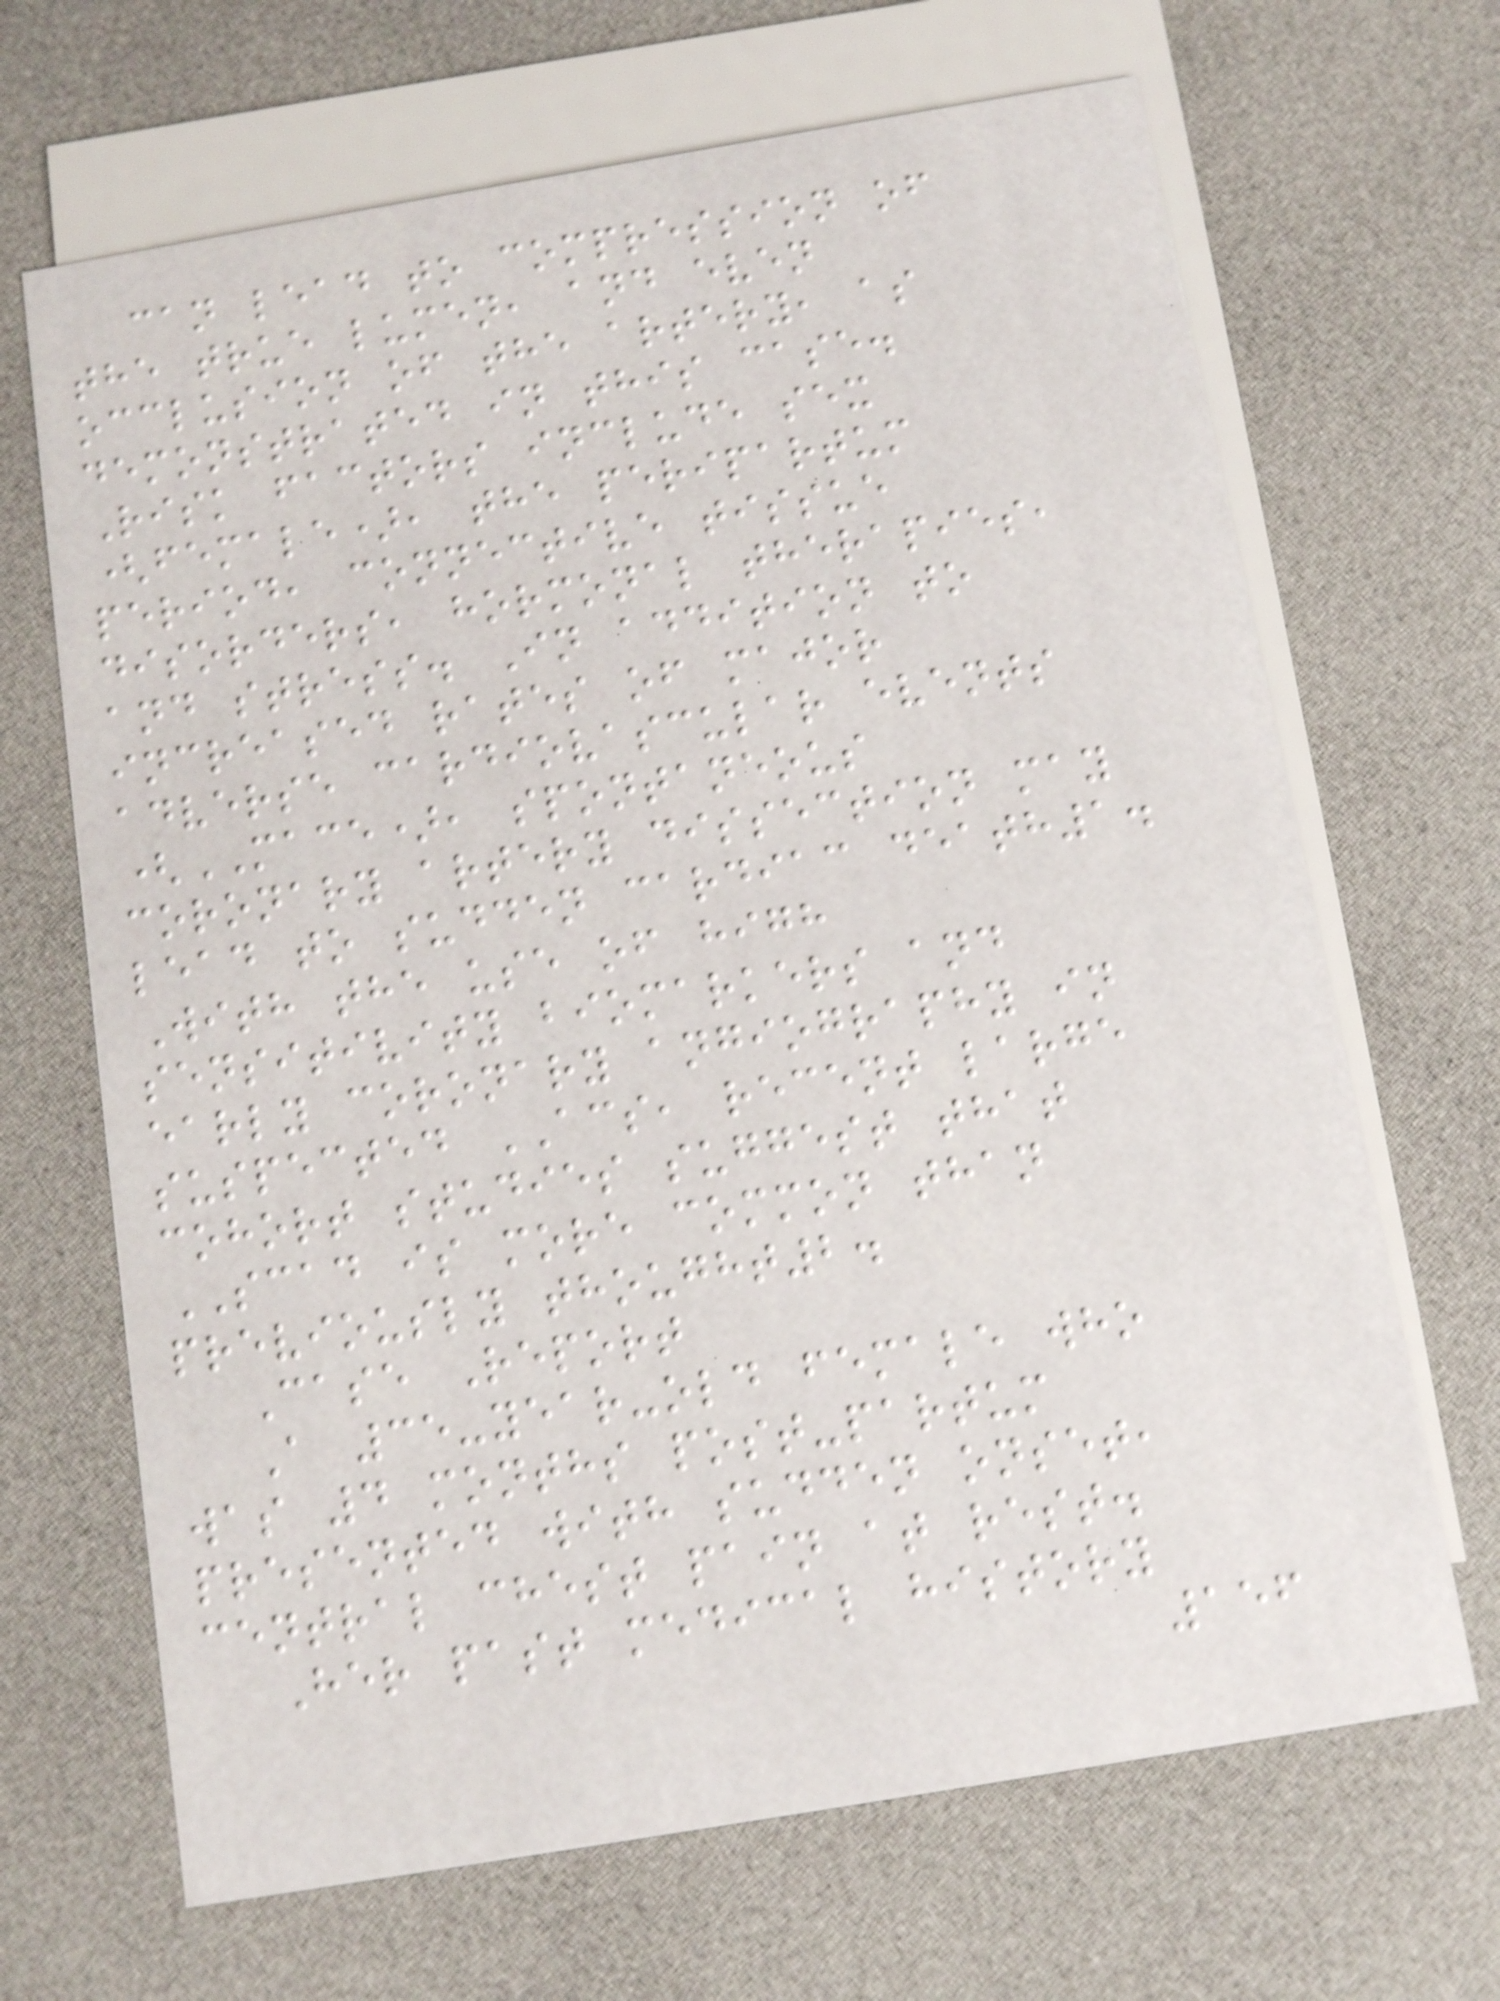can lead to compression of
the true lumen, and even
occlusion of the artery, as
demonstrated in this case.
Risk factors include sex
(female), the peripartum
period, connective tissue
disorders, hormonal therapies,
and stress. In addition to
increased rates of major
adverse cardiovascular events
(MACE), spontaneous
coronary artery dissection may
lead to sudden cardiac death1.
With the use of high
sensitivity biomarkers and
early coronary angiography in
suspected ACS, recent large
cohort studies suggest that
SCAD is more common than
previously thought2.
Case Report
A 35-year-old female who
was 4 months post-partum
presented with sudden onset,
central chest pain at rest.
Her past medical history
156
